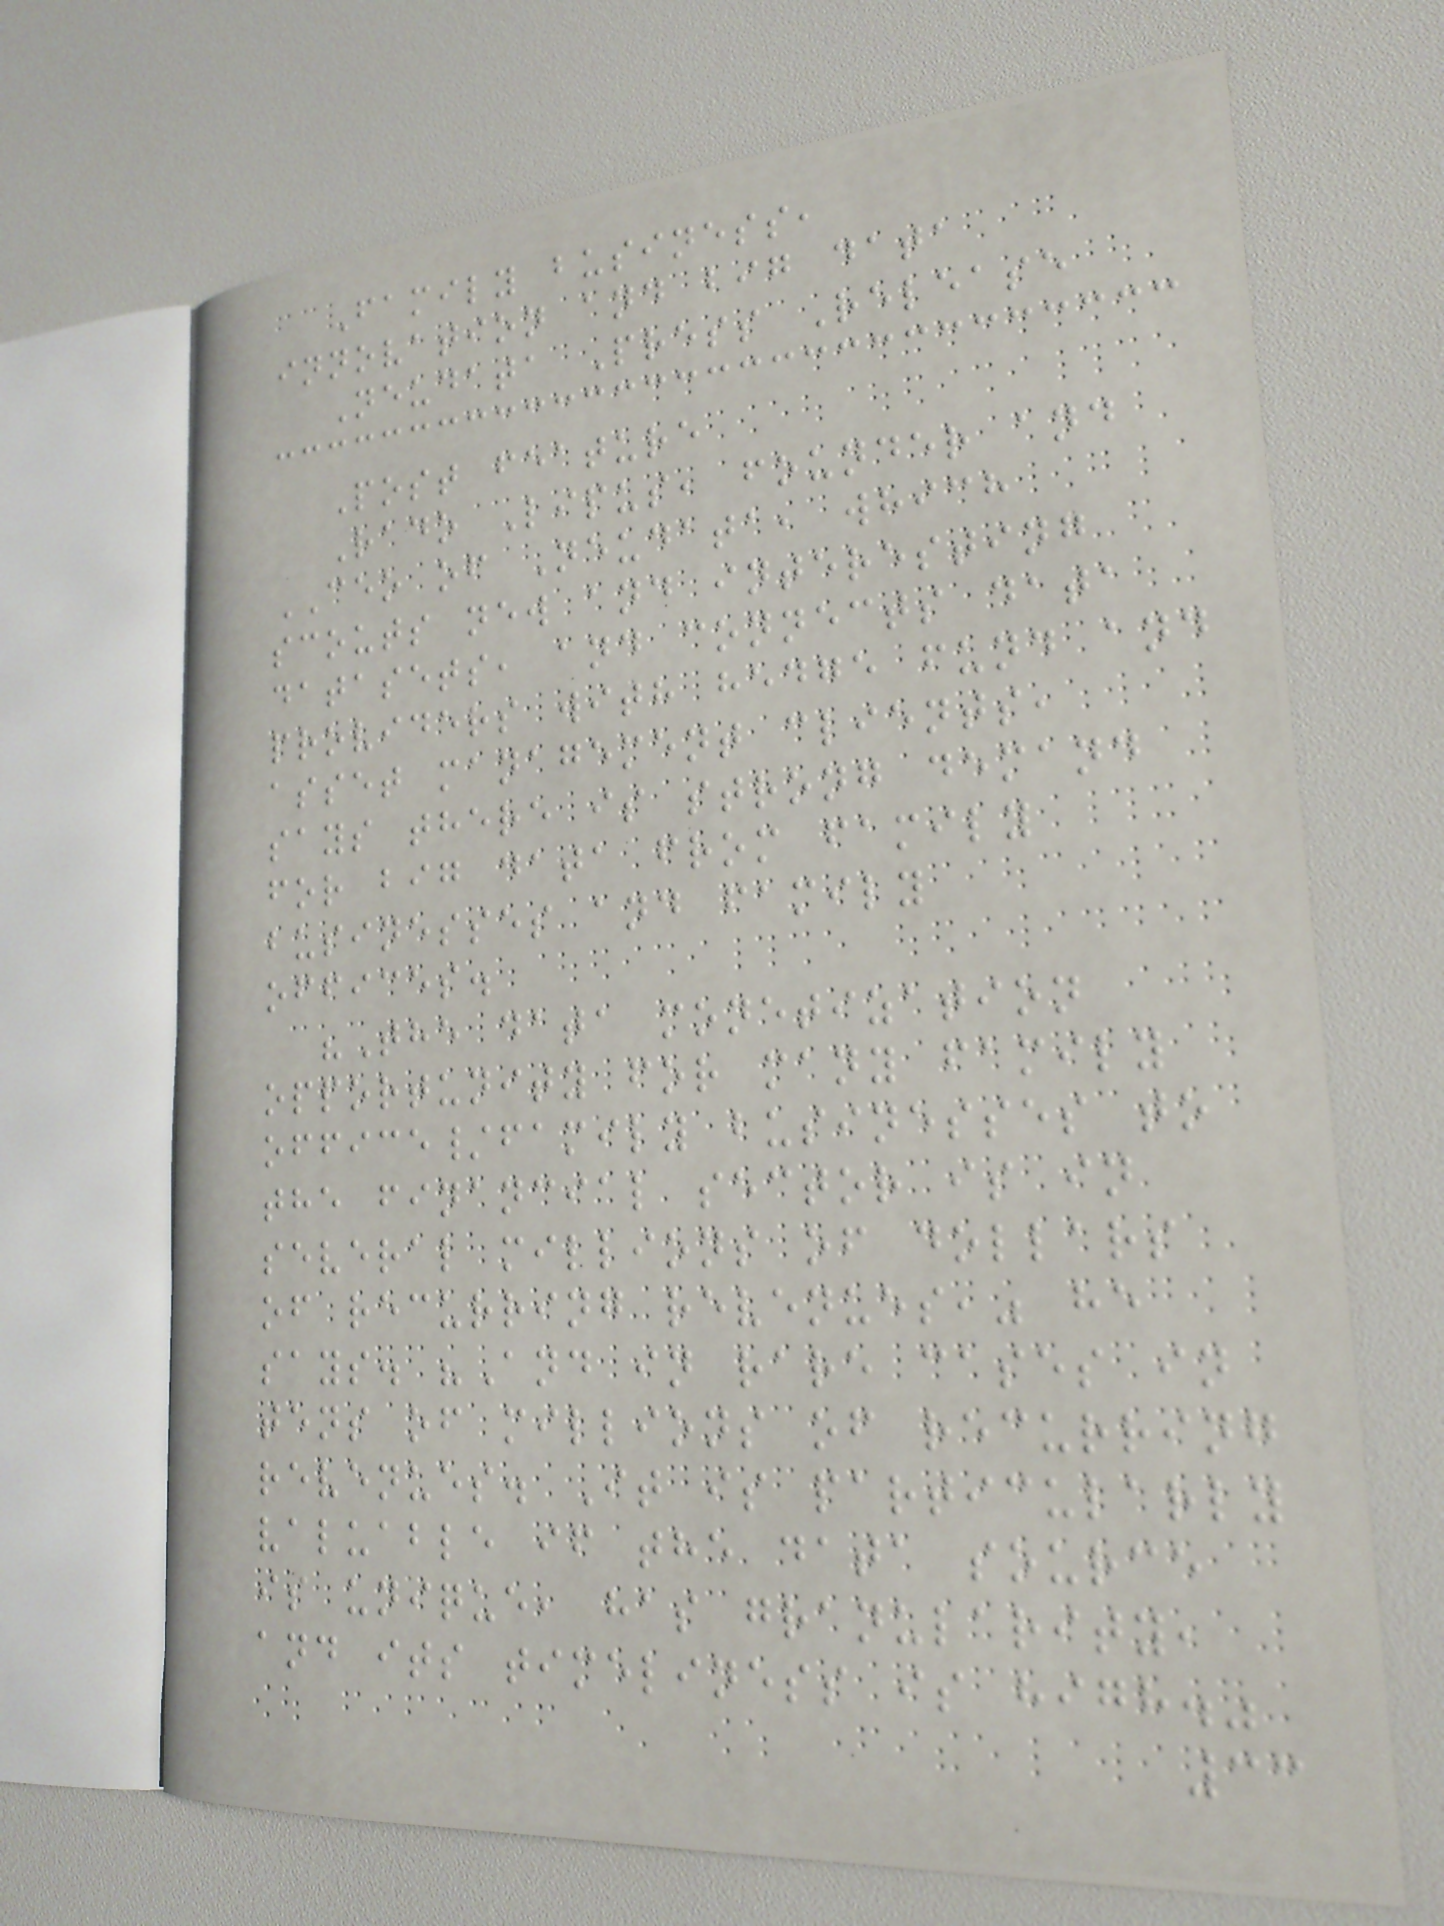Family business,
innovation and big data
Neudata Press Release
Post feature
Rado Lipus, founder and
CEO of Neudata, which
scouts new and interesting
datasets, and connects data
providers with hedge fund and
asset management clients,
says there is strong demand
for big data from family
businesses and family
offices.
"The data monetization
opportunity for many family
office/family businesses to
the financial sector is in
several millions of dollars
of recurring revenues," he
says. "And in rare cases in
tens of millions of recurring
revenues. It is particularly
valuable if the data source
is unique, has granularity,
and its timeliness is high."
33
